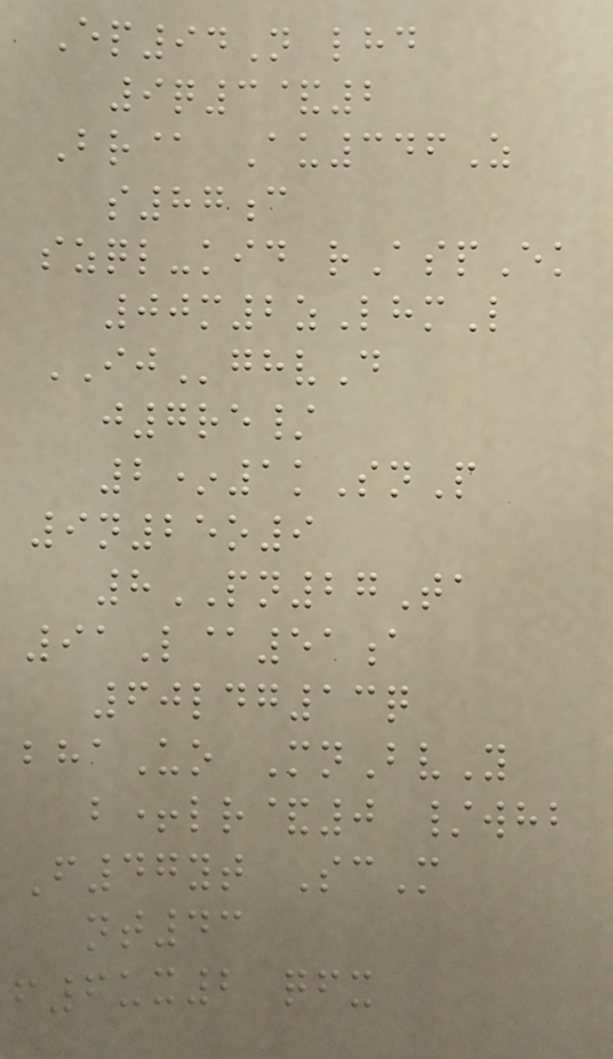Ep94N lhd
9q3&2
Br@ Au346Z
s87c
szql-kid rAspEk
00m2zLhmL
IJghvD
j7re/
2*1kSnP
9n25o9
8PN27Ta
91L@51a
60ldg13q
bhaUo MnBvY
b+lr&0 /whb
F47yt ScM
nt43
f6ux2 qfx
